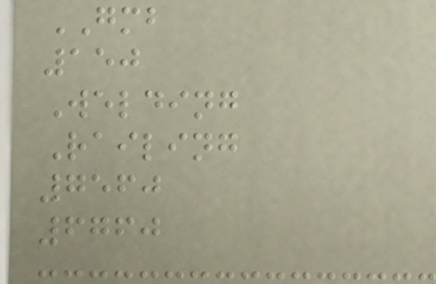GMB
150
Welding
Railing
7560
6760
